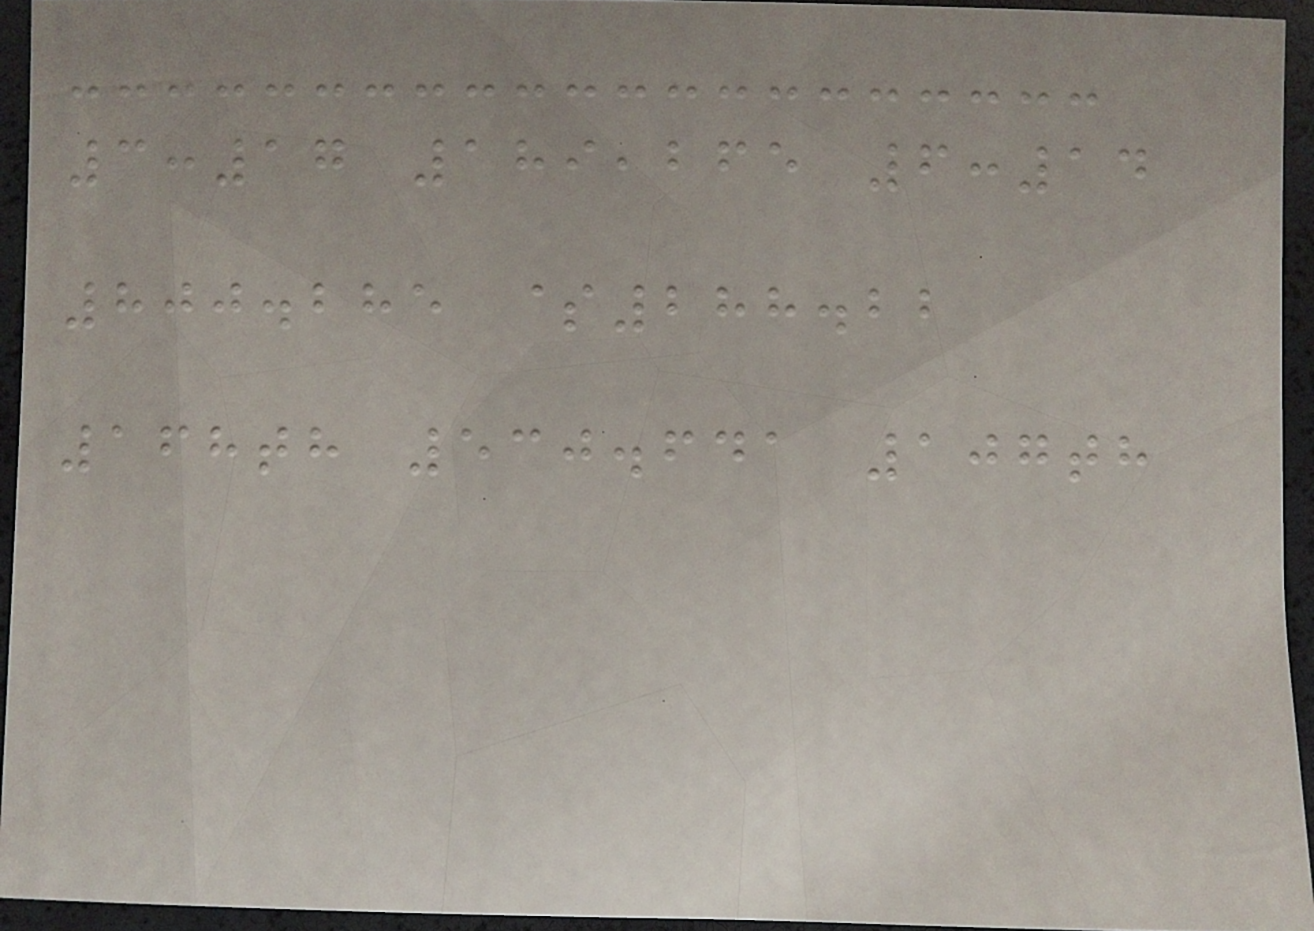3:17 189,265 6:14
800.285 $288.22
168th 530.641 107th
